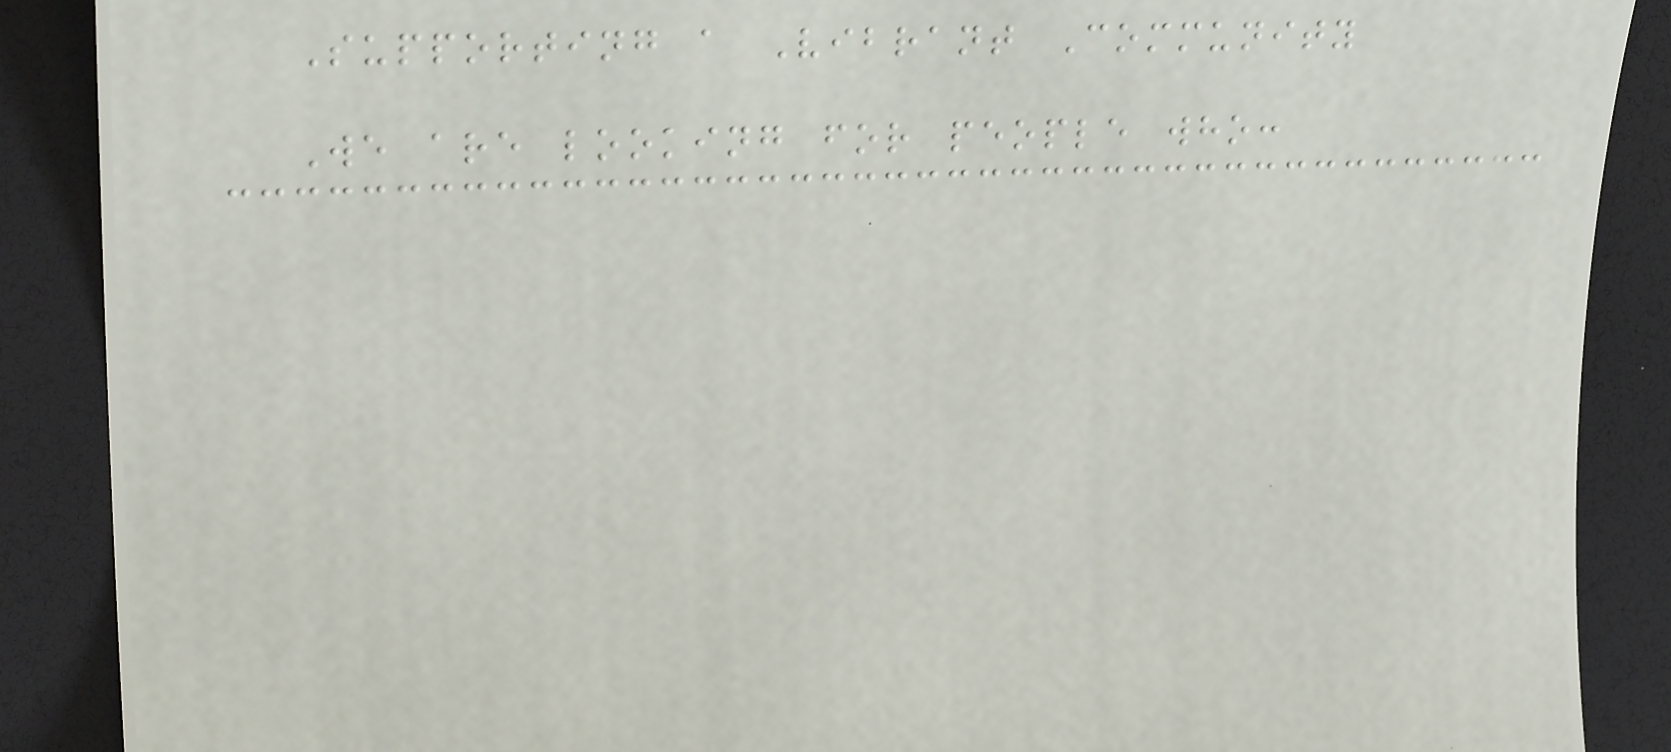Supporting a Vibrant Community
We are looking for people who:
